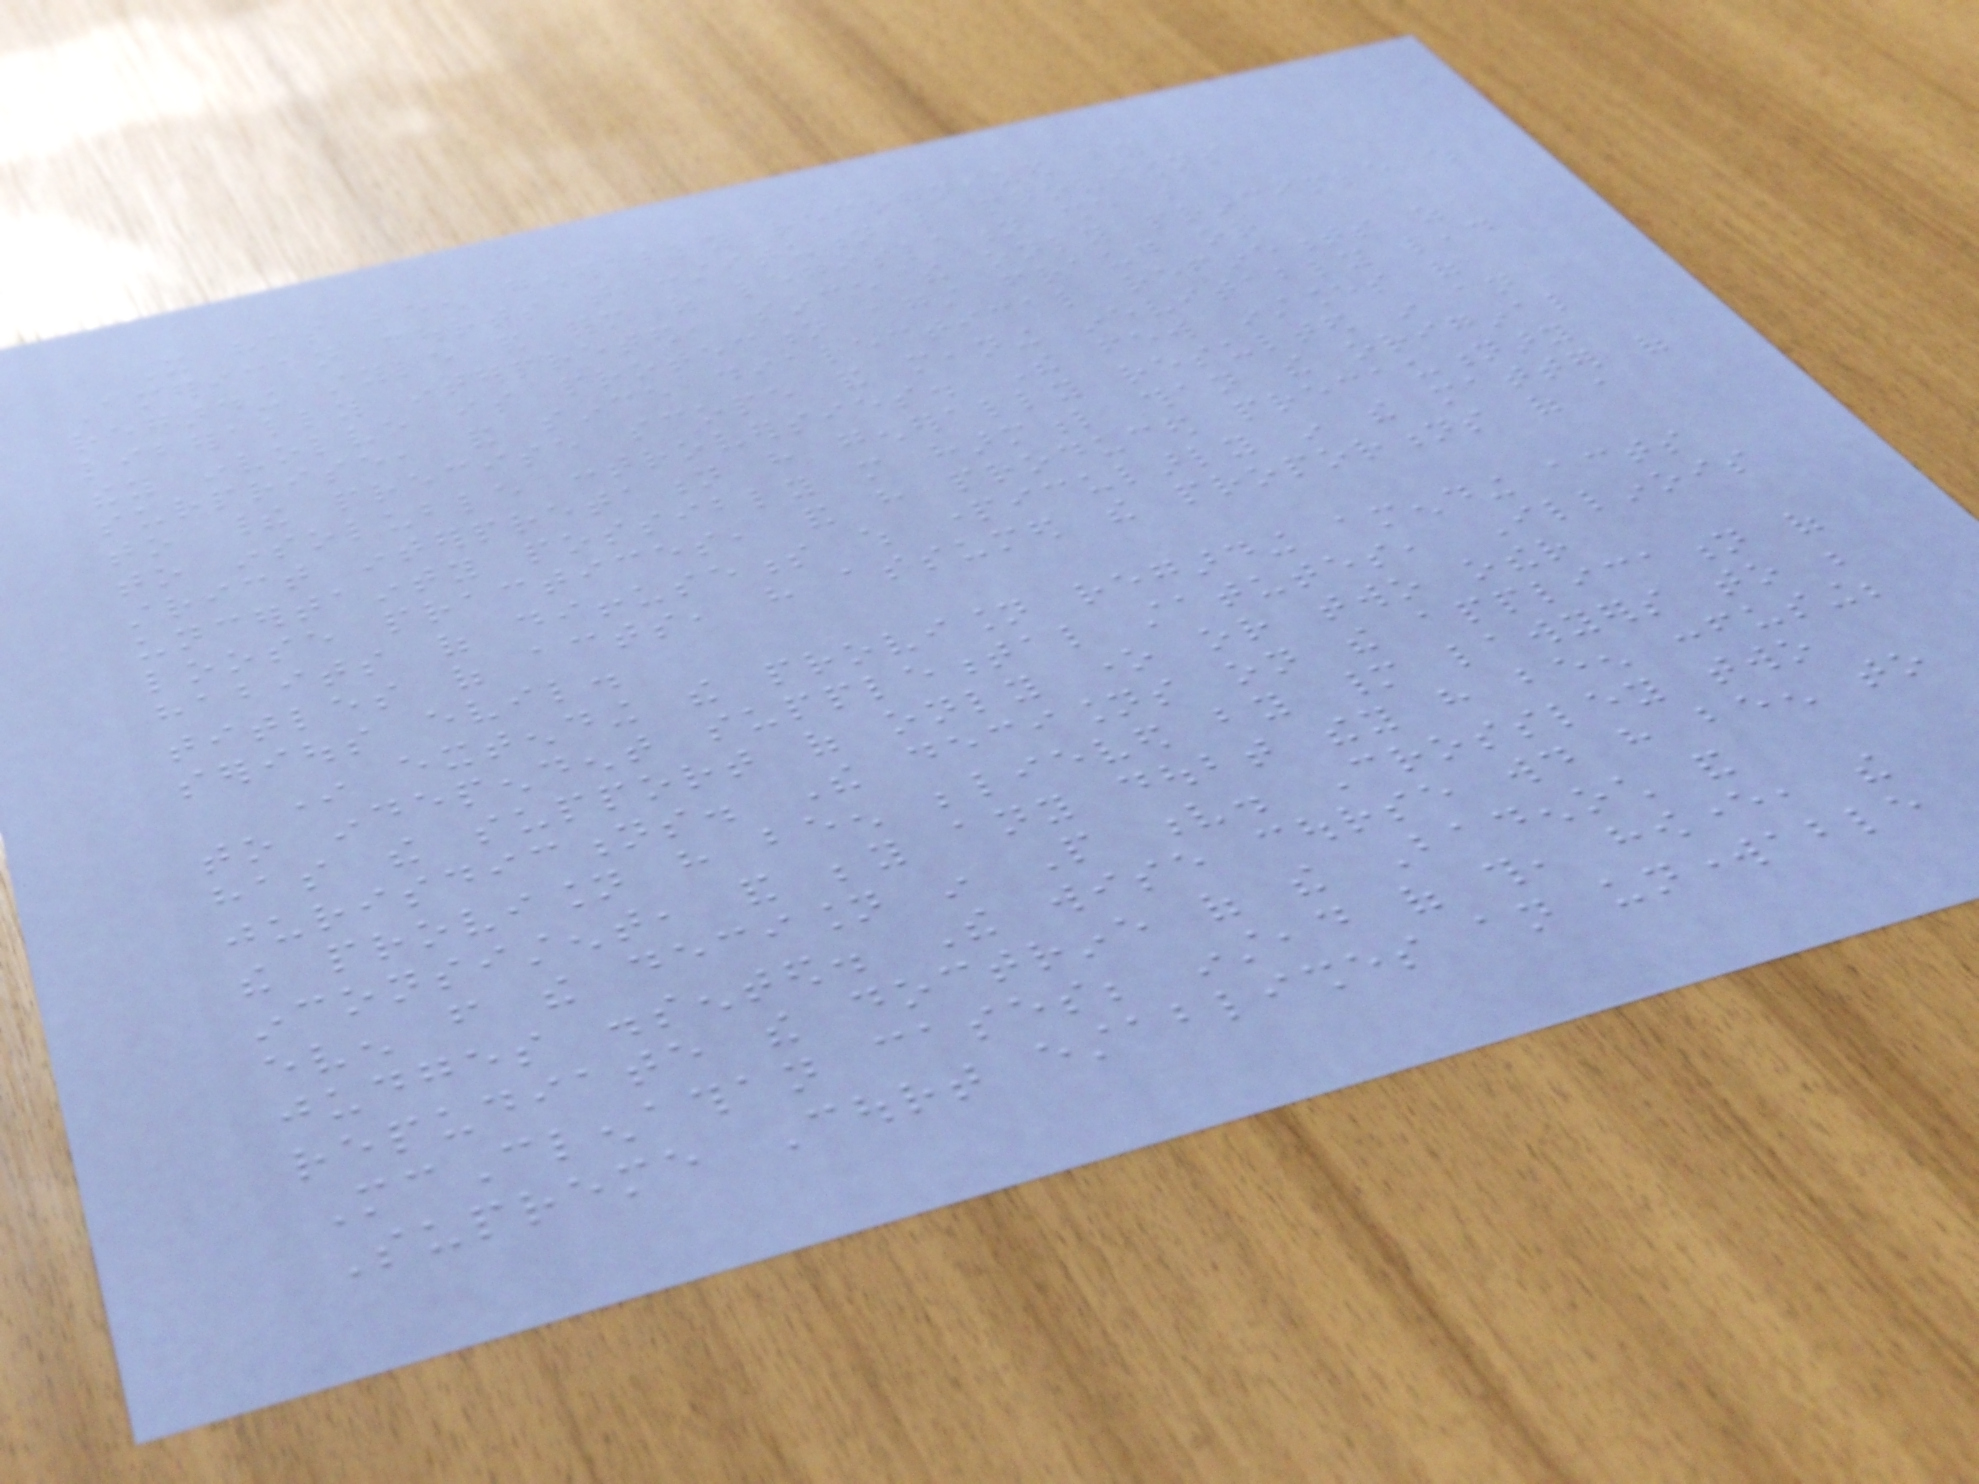It has been generally recognized by
American courts that constitutional provisions
regarding style and form of legislation should be
liberally interpreted, since the only principle which
they involve is protection against fraud or
surprise, and since dialectical refinements as
to their precise scope and meaning inevitably lead
to insoluble controversies. The few instances of
strict interpretation have generally resulted in an
uncertainty possibly more harmful than the original
loose practices, and have produced precautionary
habits of diffuseness which particularly in the matter of
titles of acts, have assumed the proportions of a
serious evil.
In extending the provision regarding amending acts
to independent supplemental statutes, Illinois
has the support of only one or two other
jurisdictions. The decisions on the application of
the provision have been believed by many lawyers to be
inconsistent, and beyond any doubt they have been confusing;
even from the decision in People v. Crossley two
judges dissented. The wise course would have been to
repudiate the doctrine of the Badenoch and
McClenathan cases; instead of this, however, the
Supreme Court establishes an unworkable
